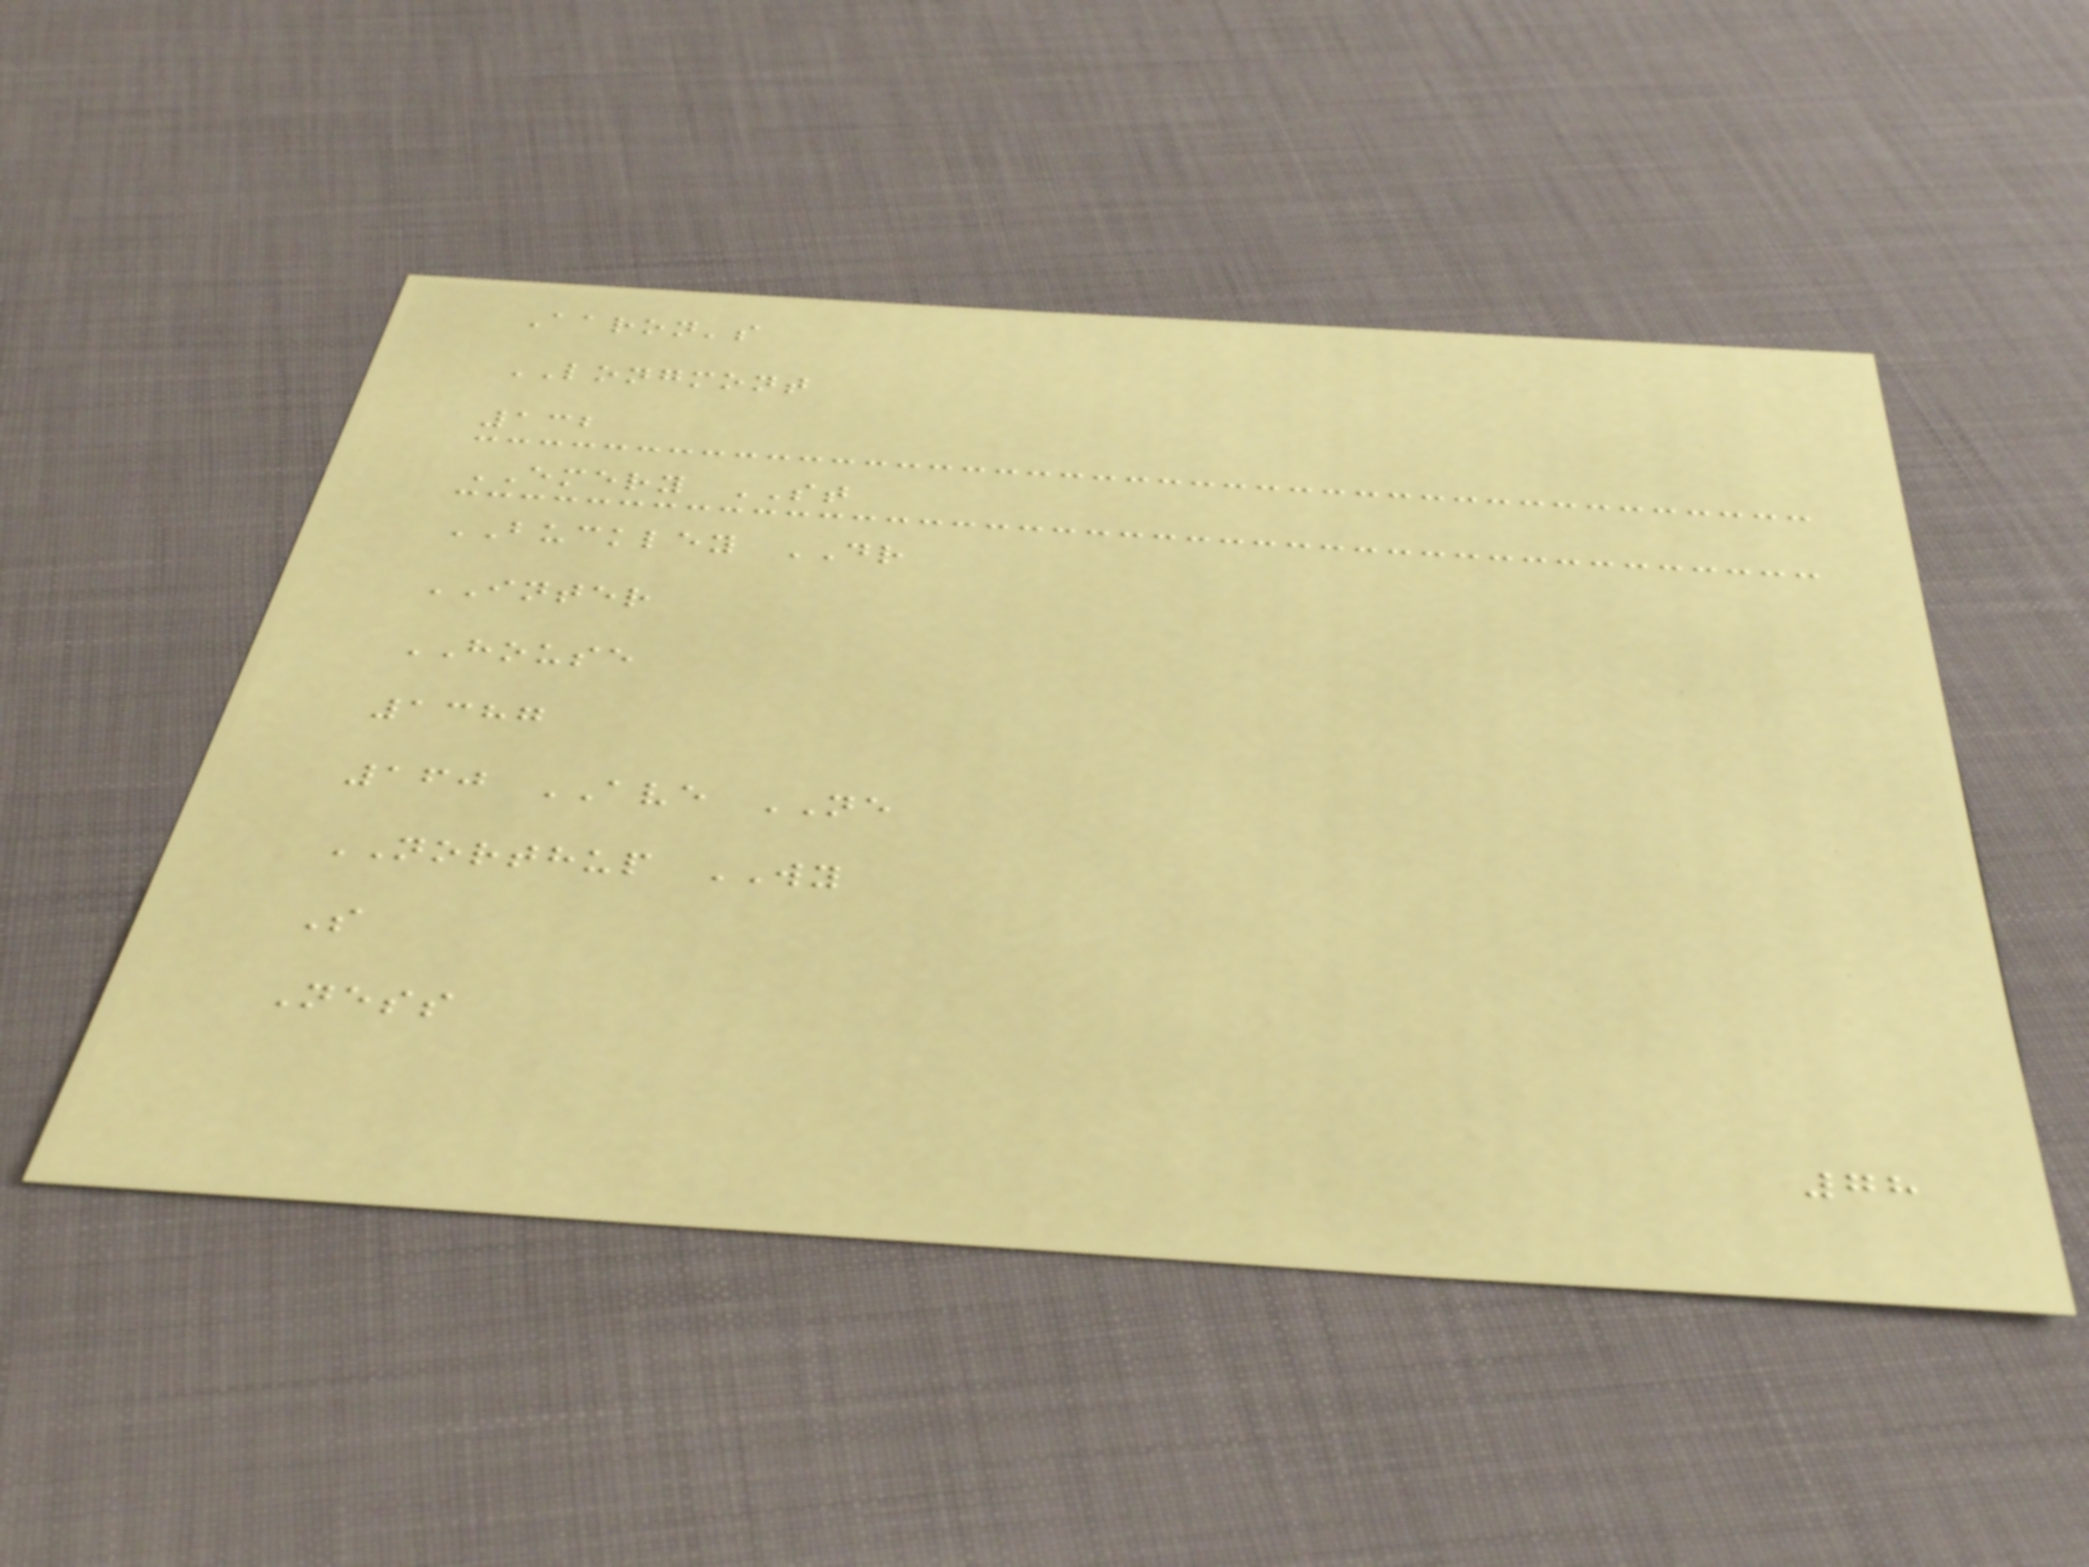Aaron's
LONGMONT
132
EMERY ST
BUCKLEY DR
INTER
HOUSE
1387
160 AVE NE
NORTHUP WY
S
Ness
78
